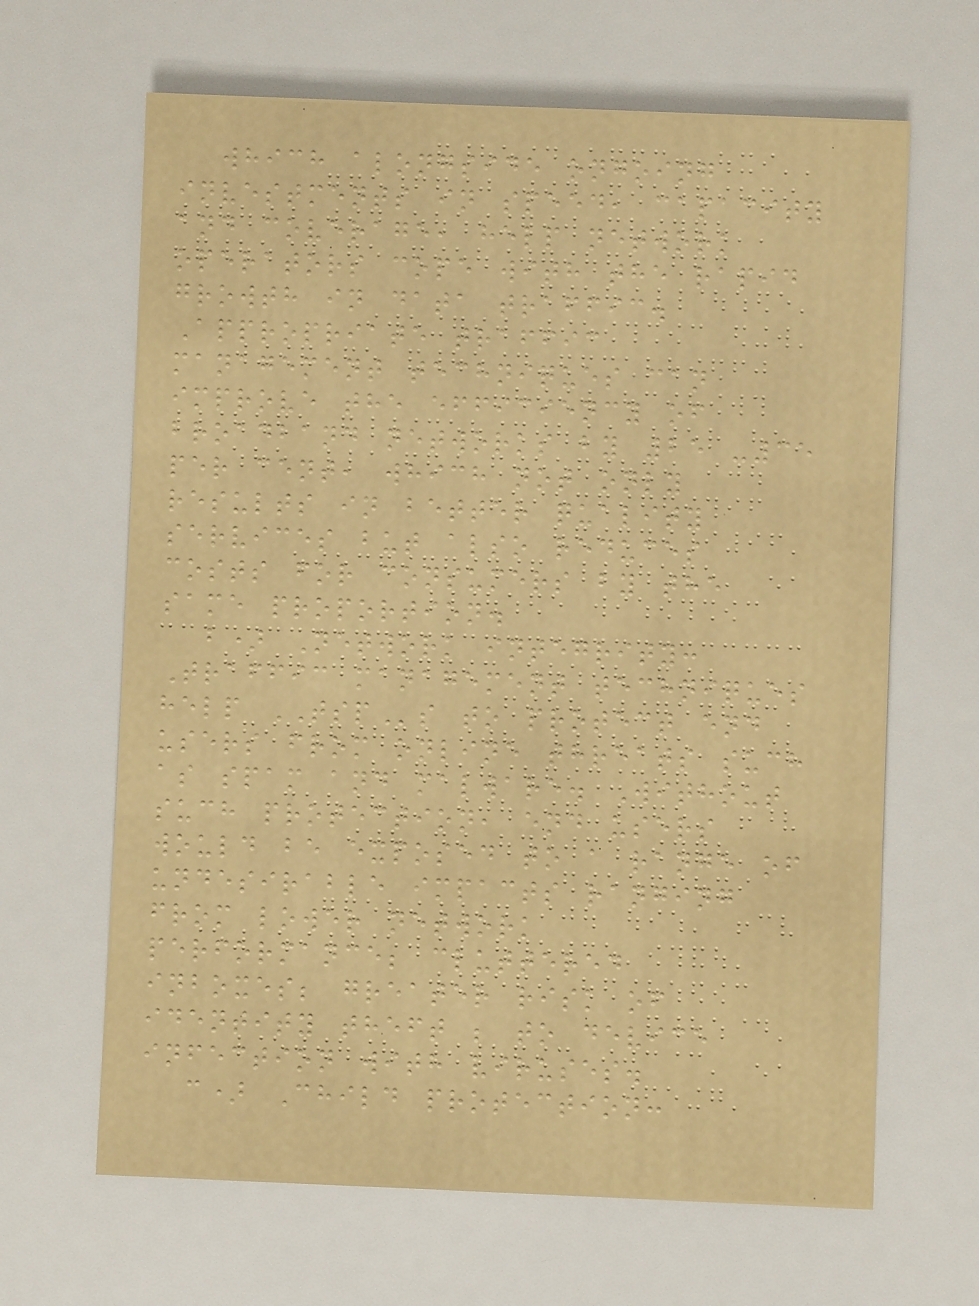which alongside ongoing
investments in speed, capacity
and coverage, help network
operators cope with the rapid
growth in data traffic.
Appropriate traffic
management techniques can
improve the efficiency of
broadband networks by 25 -35
per cent, which not only
results in better quality
services but also reduces
costs for consumers by the
same proportion.
b) Network integrity:
Traffic management techniques
help TSPs to protect end
users from online threats such
as spam and malware. Without
such protection, end users
would be exposed to a range of
undesirable impacts ranging
from lower network
performance; cluttered
inboxes; greater risk of
identity theft ; to device
infection with viruses.
c) Child protection:
